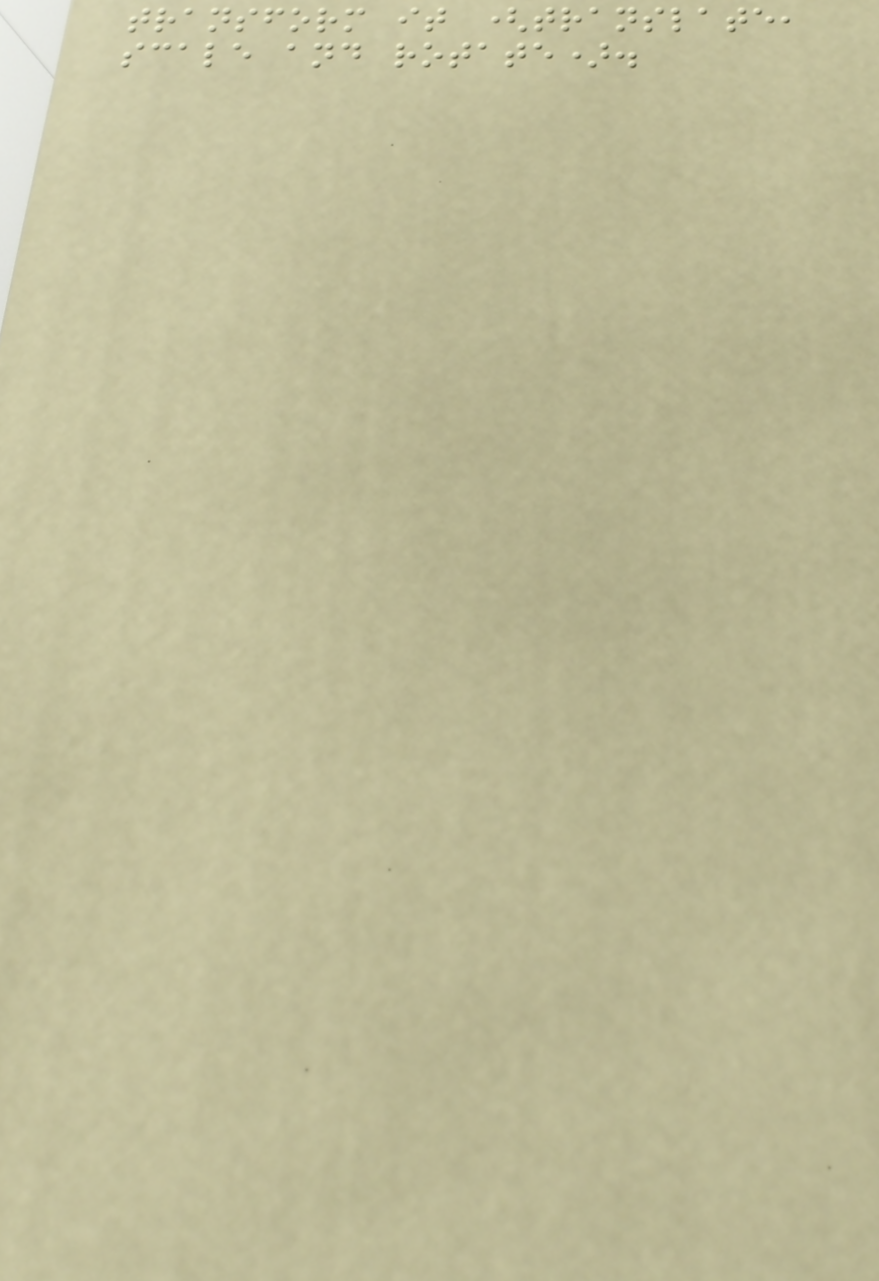transform it (translate,
scale and rotate).
